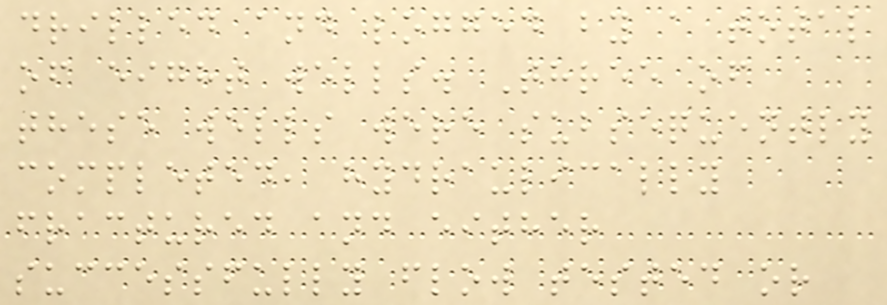drilled and logged by a total
of eight wells. Three of
these wells were subsequently
completed, hydraulically
fractured and either
successfully flow tested or
